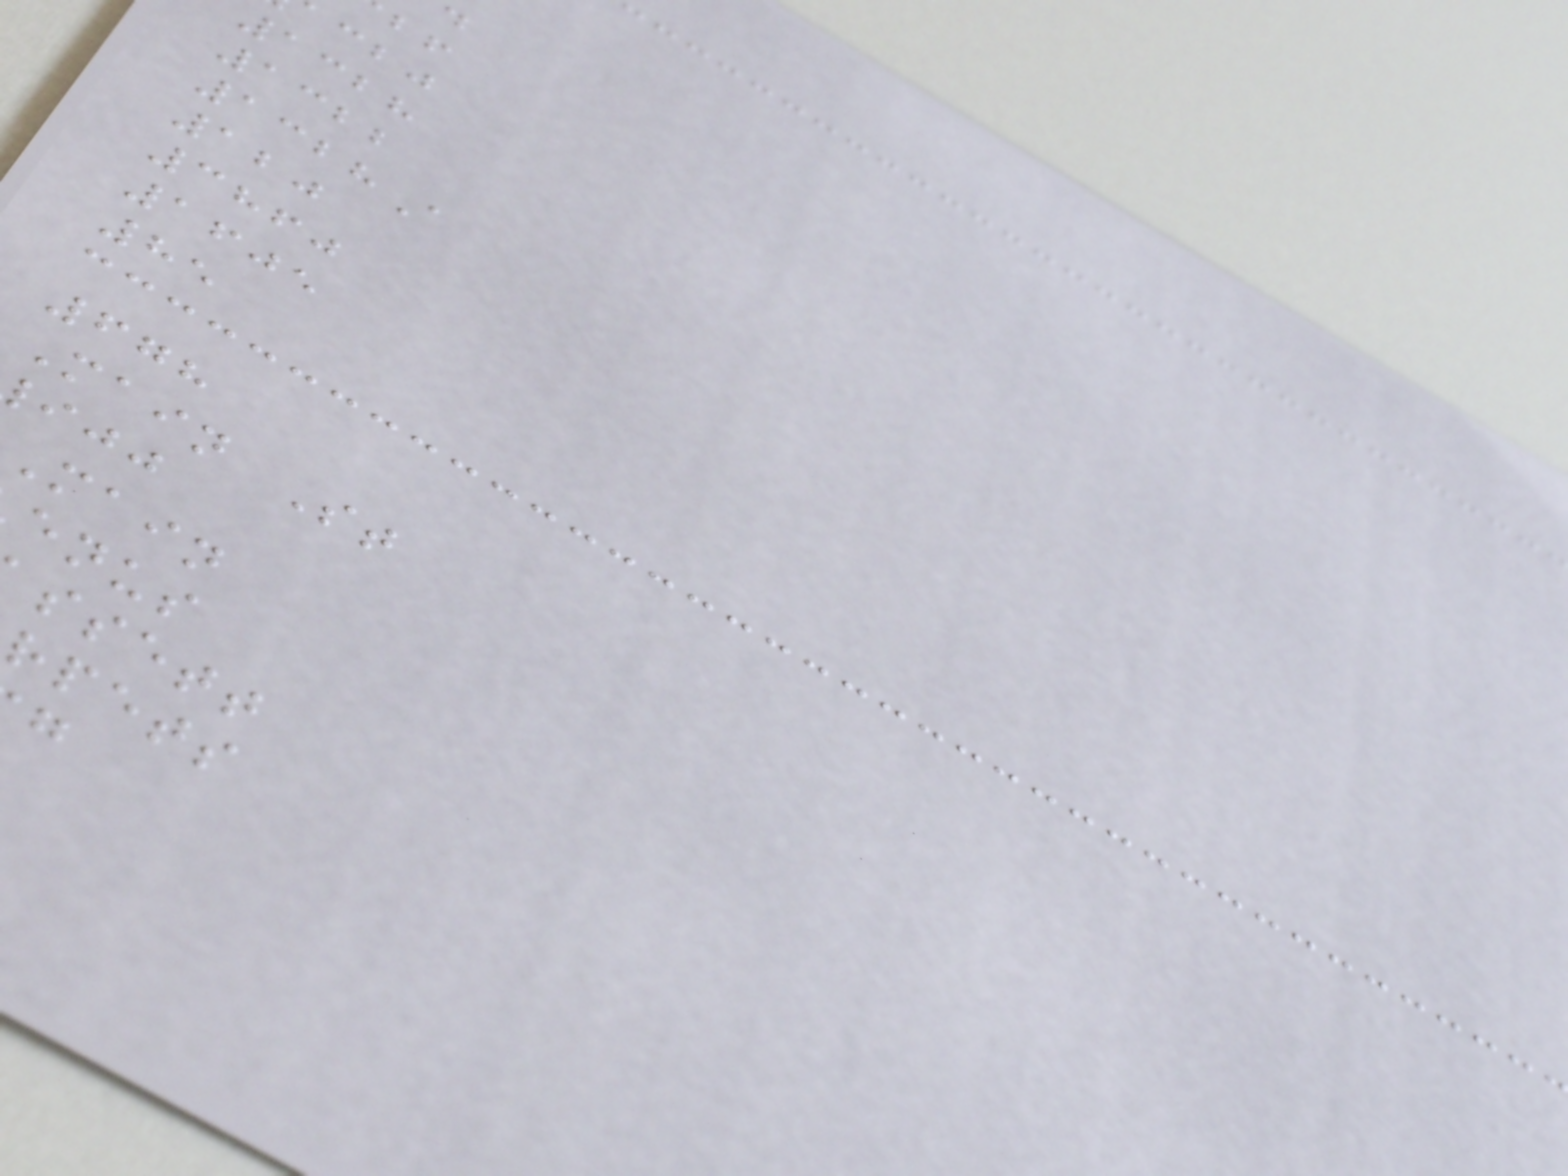1328
1322
1328A
120
3860
1605
85
678
Main St
main
enus
ssett
rpets
